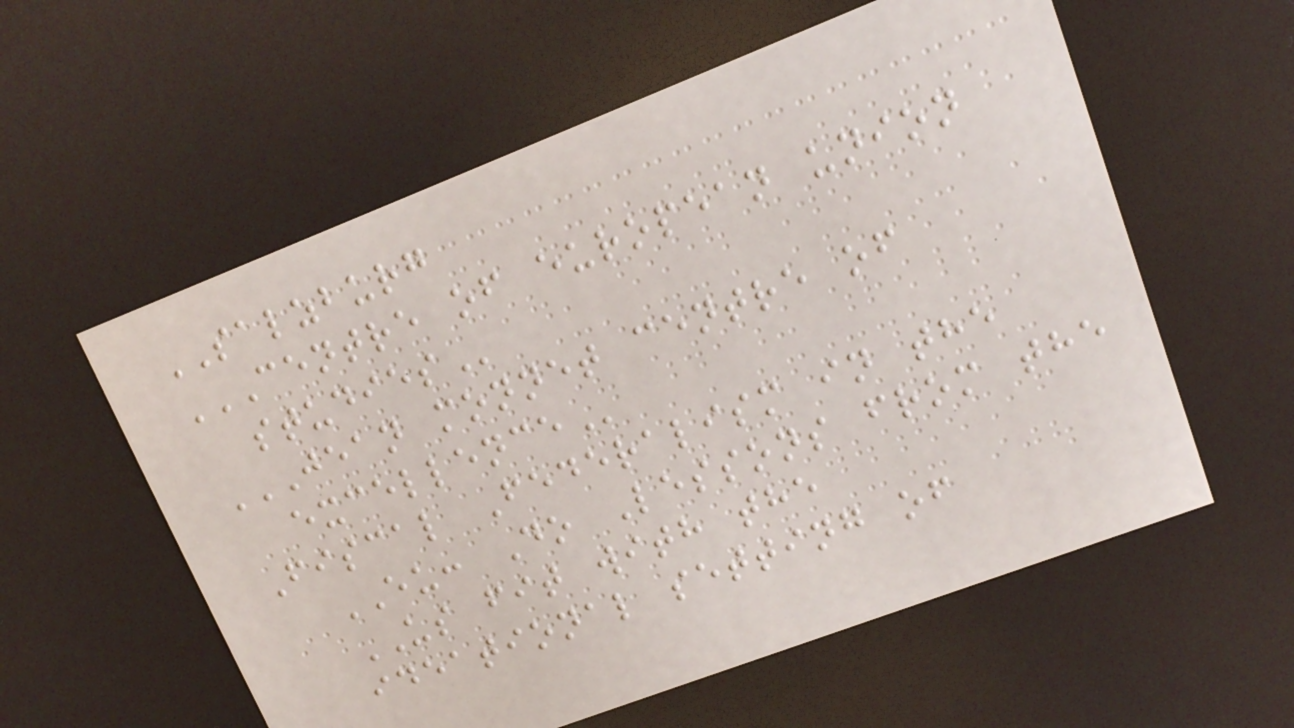SALZBURG
CENTRE OF EUROPEAN UNION
STUDIES
JEAN MONNET CENTRE OF
EXCELLENCE
Fiscal Federalism in the
EU: Do Lessons from the
US fit with the
ideational setting of
